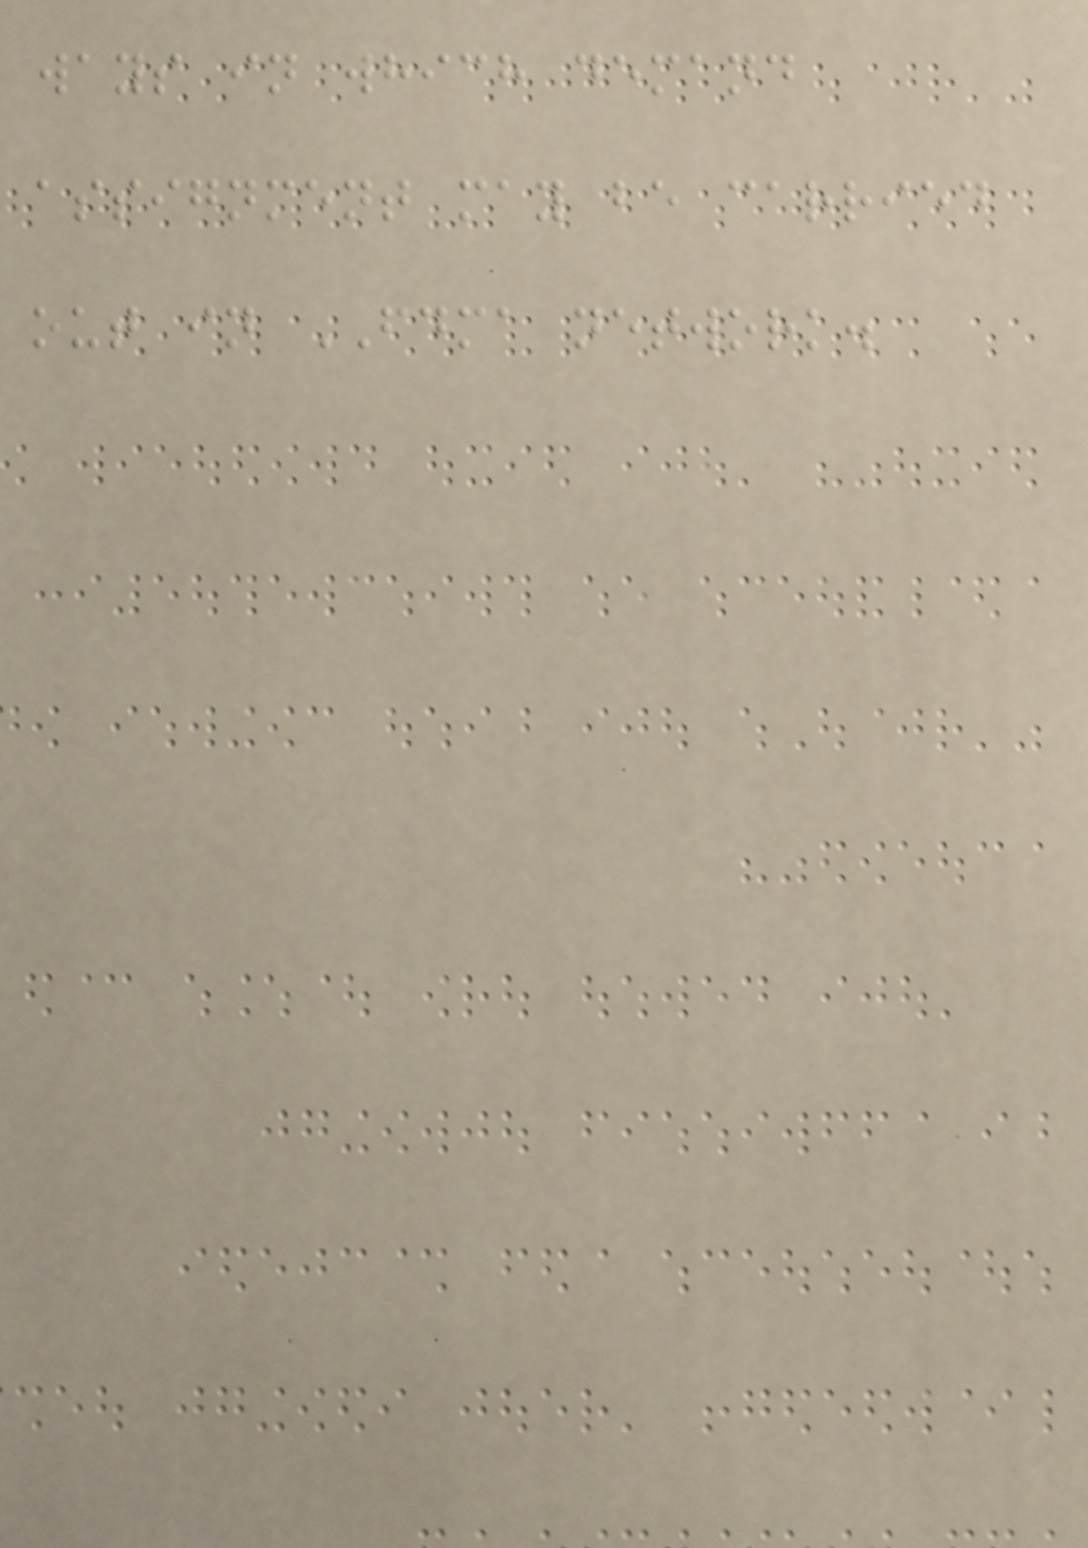ways in which demand
assignment may be carried
out in FDMA network.
